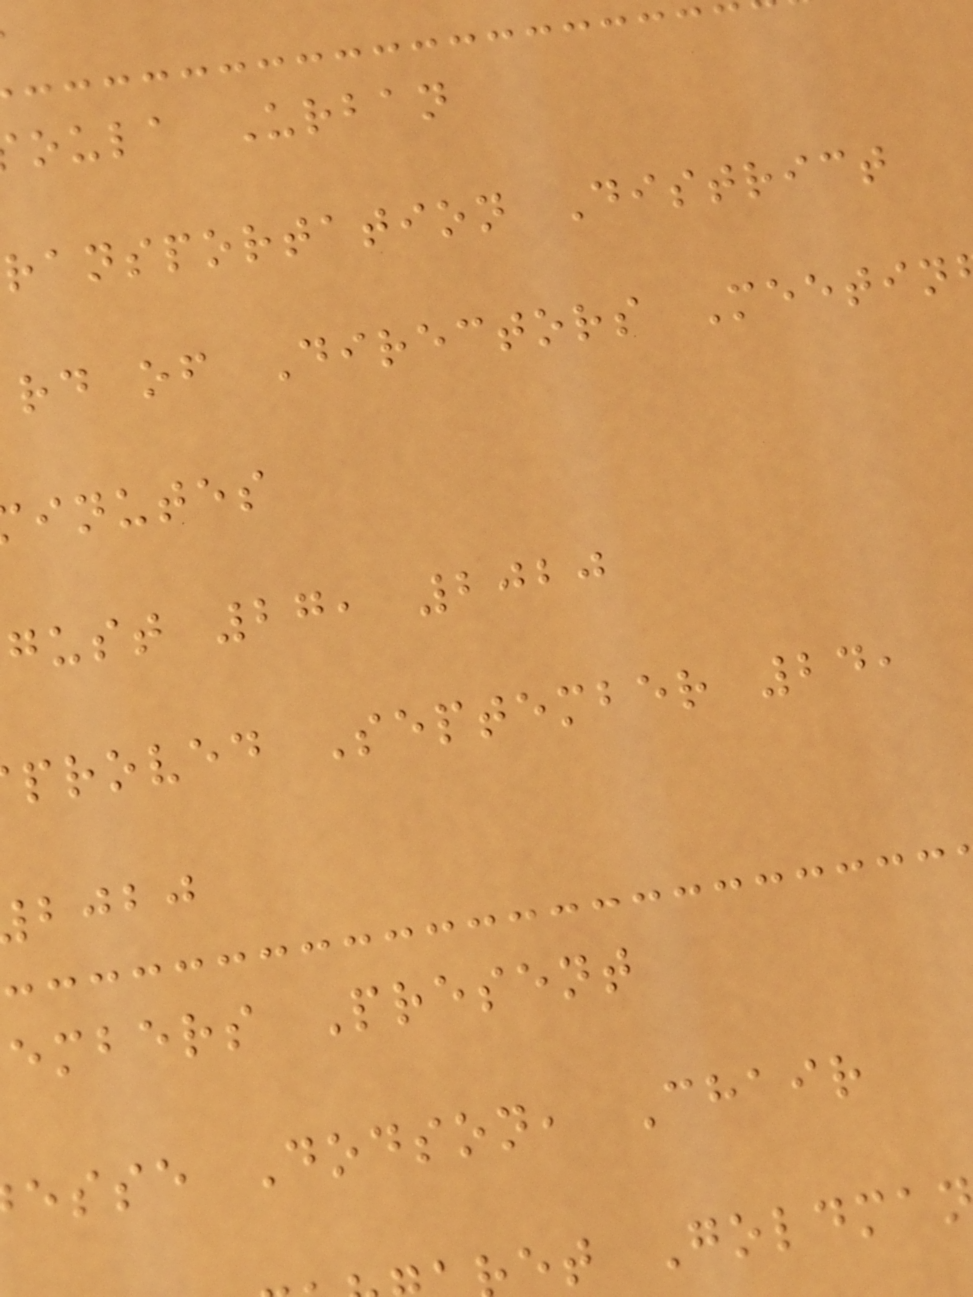oula Urban
ransportation District
rd of Directors Meetin
inutes
gust 27, 2020
proved September 24,
bjbj
embers Present
esse Dodson, Chair
et Goldma
